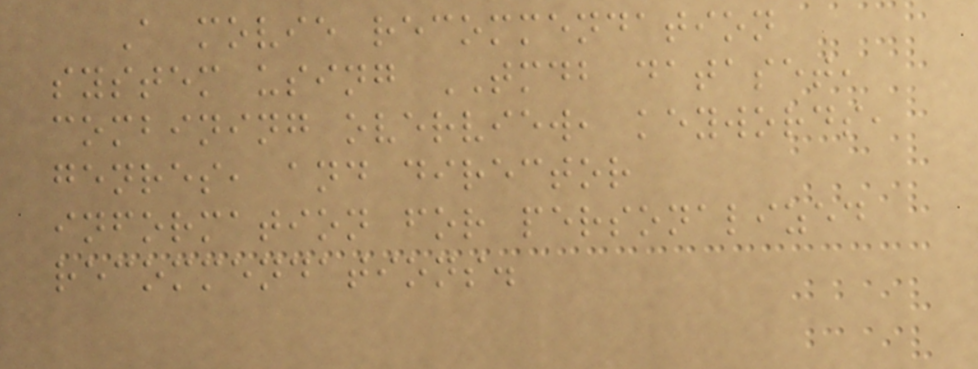A movie recommendation
system using TMDB dataset,
combining overview, keywords,
genres, and director
information for personalized
recommendations.
